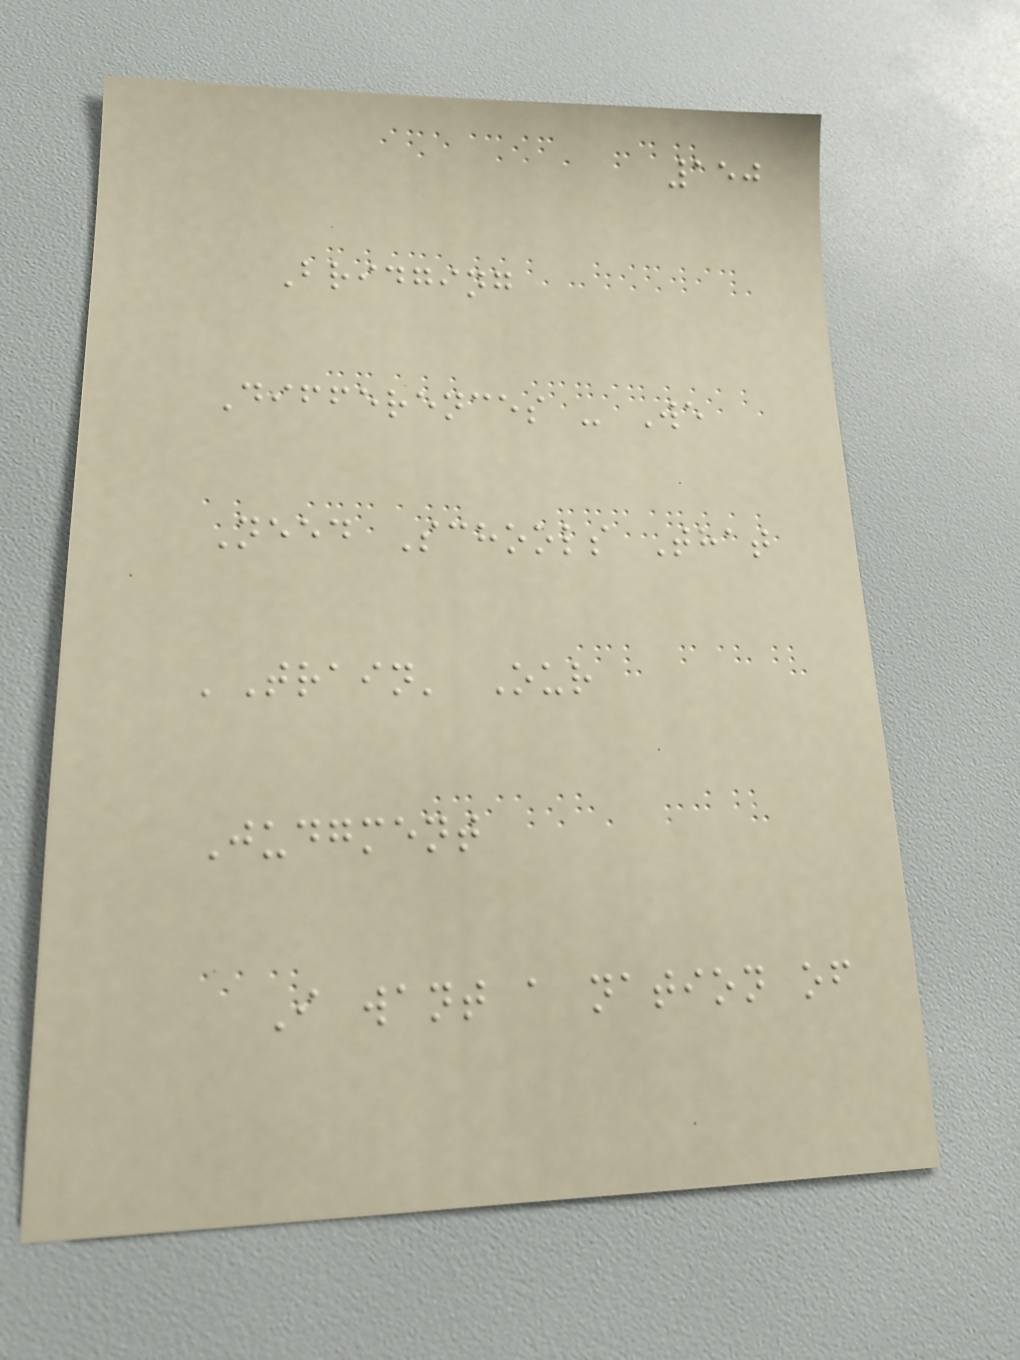150
Bridging
Differences - We
Need Schools That
'Train' Our
Judgment
I want a nation of
